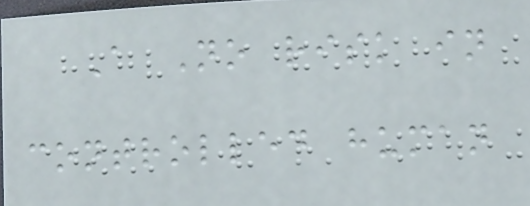A No risk in
controlled human
